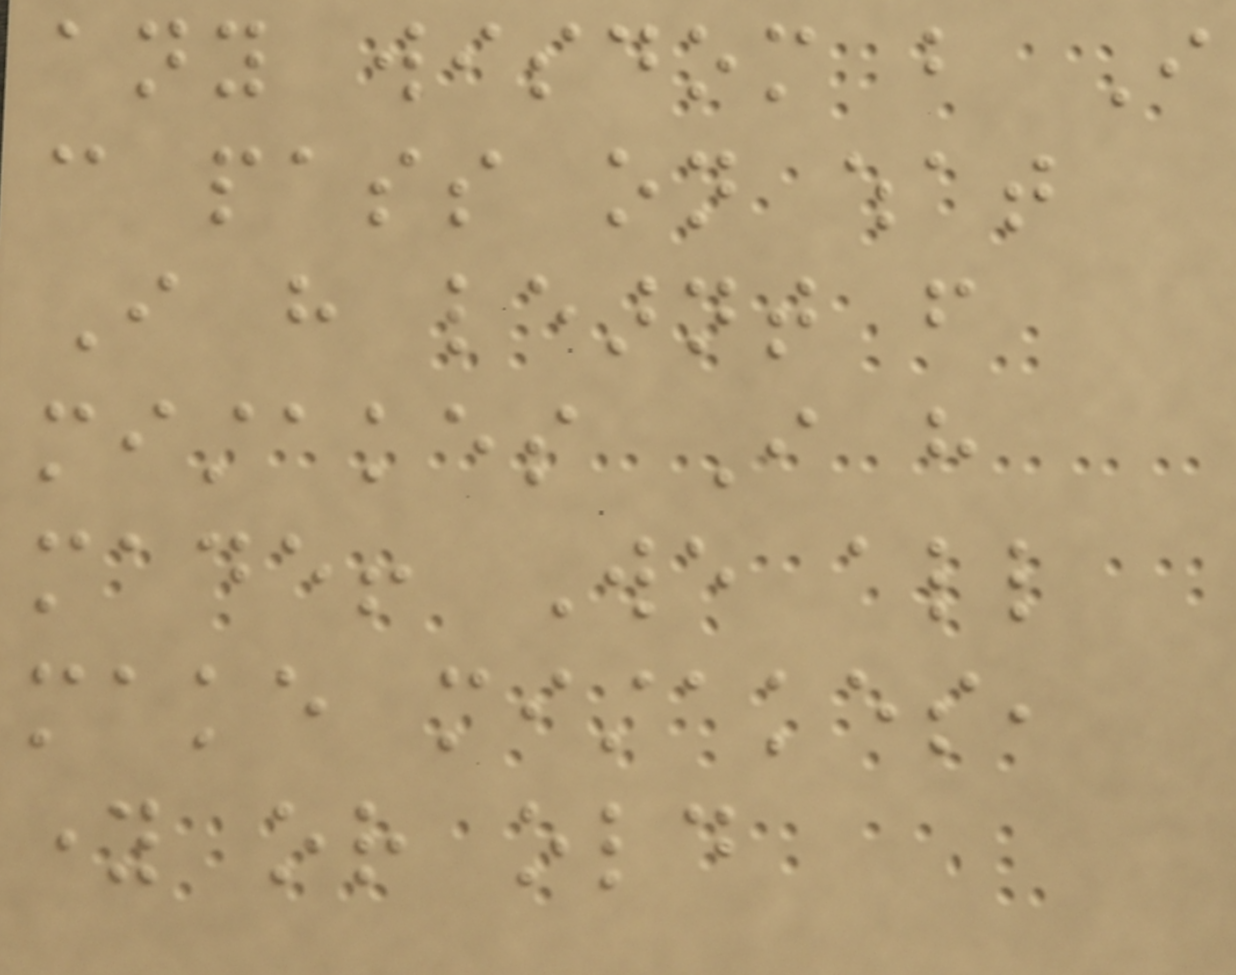any wisdom but I
can pass on what
I have learnt from
mistakes I have
made! We all
make mistakes,
young or old
